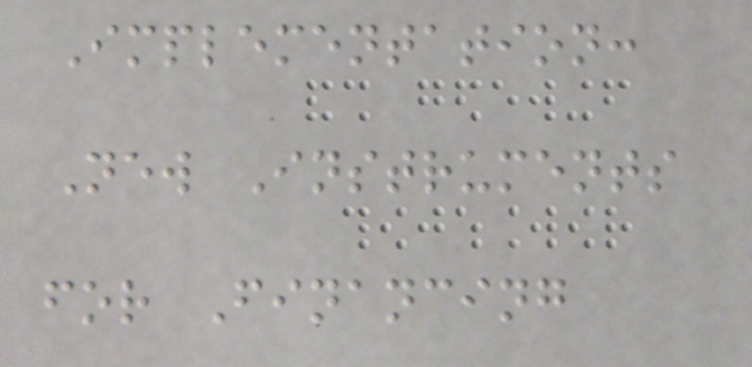Implementation:
New Instruments
for Financing
